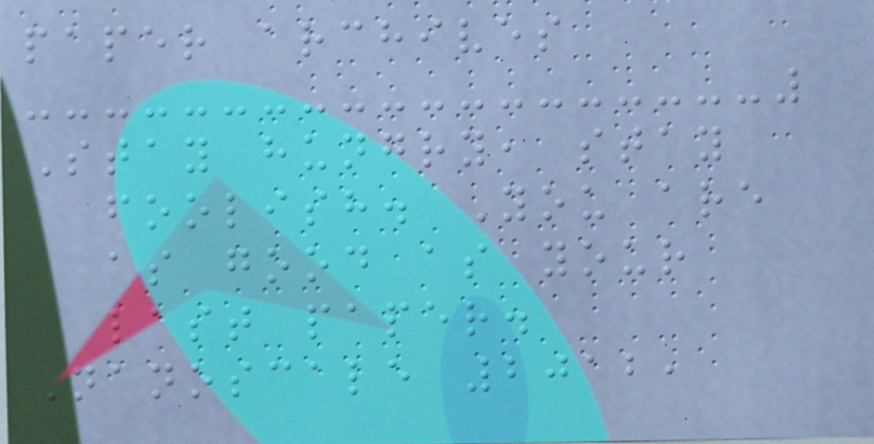paper archives
Stay hungry, stay
foolish. You are
as good as your
last paper.
Nanoscale 2012,
